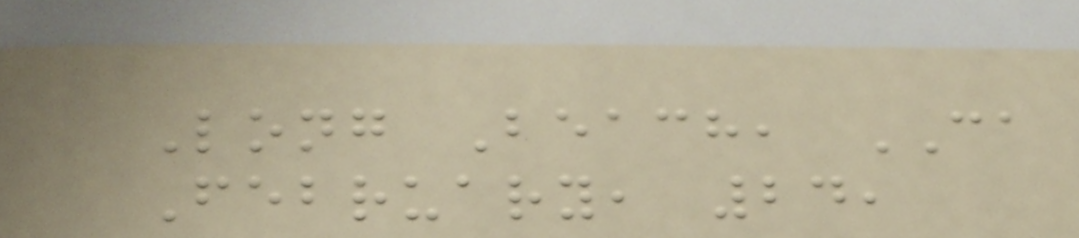Long Beach, CA
February, 24,
